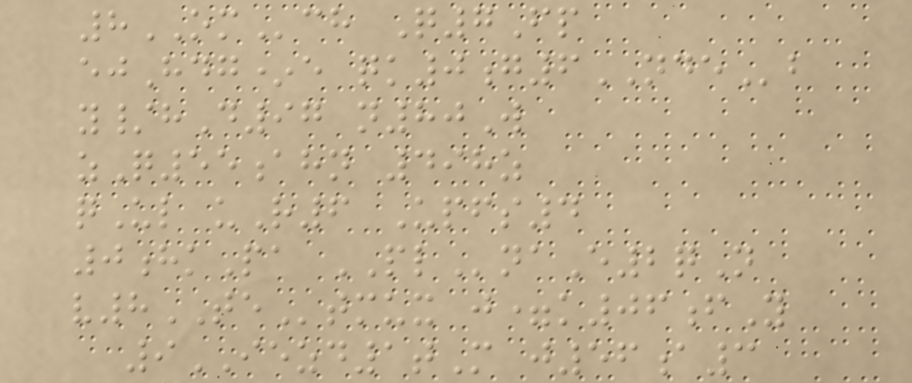8OMch Q7Fp
ejHdg*e qk0g6NDEb
y/hD97 n80W
zQ55ahn 498z
qUl uR6 Upfs4
0hkPa PLnaE2qN
v8TEtmux j=k06fY
9IEZD1tM j56a3
